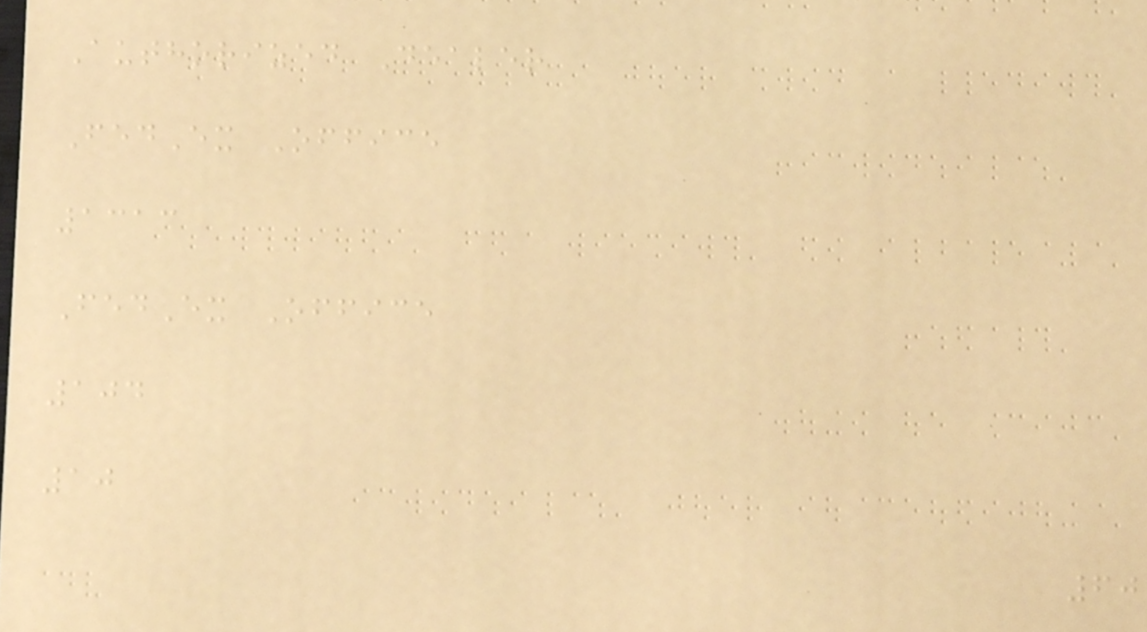Authorized Dealer
FedEx Office
1313
FedEx Office
104
10
60
